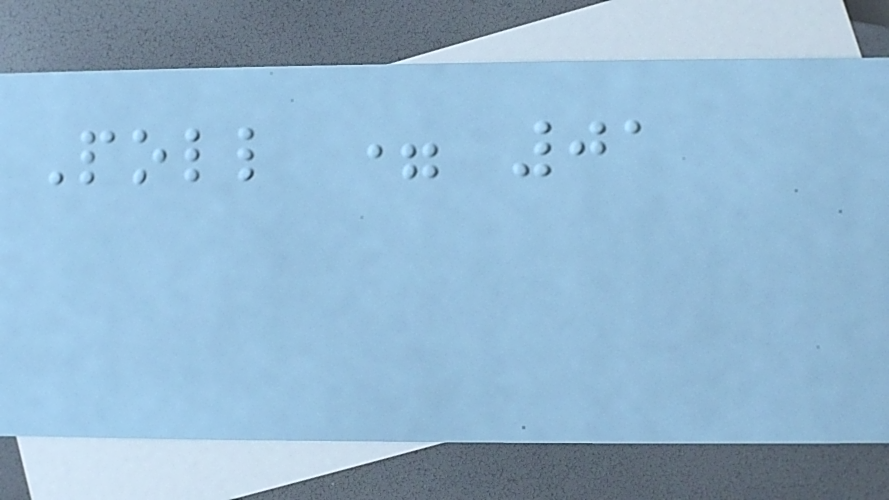Poll = 01
